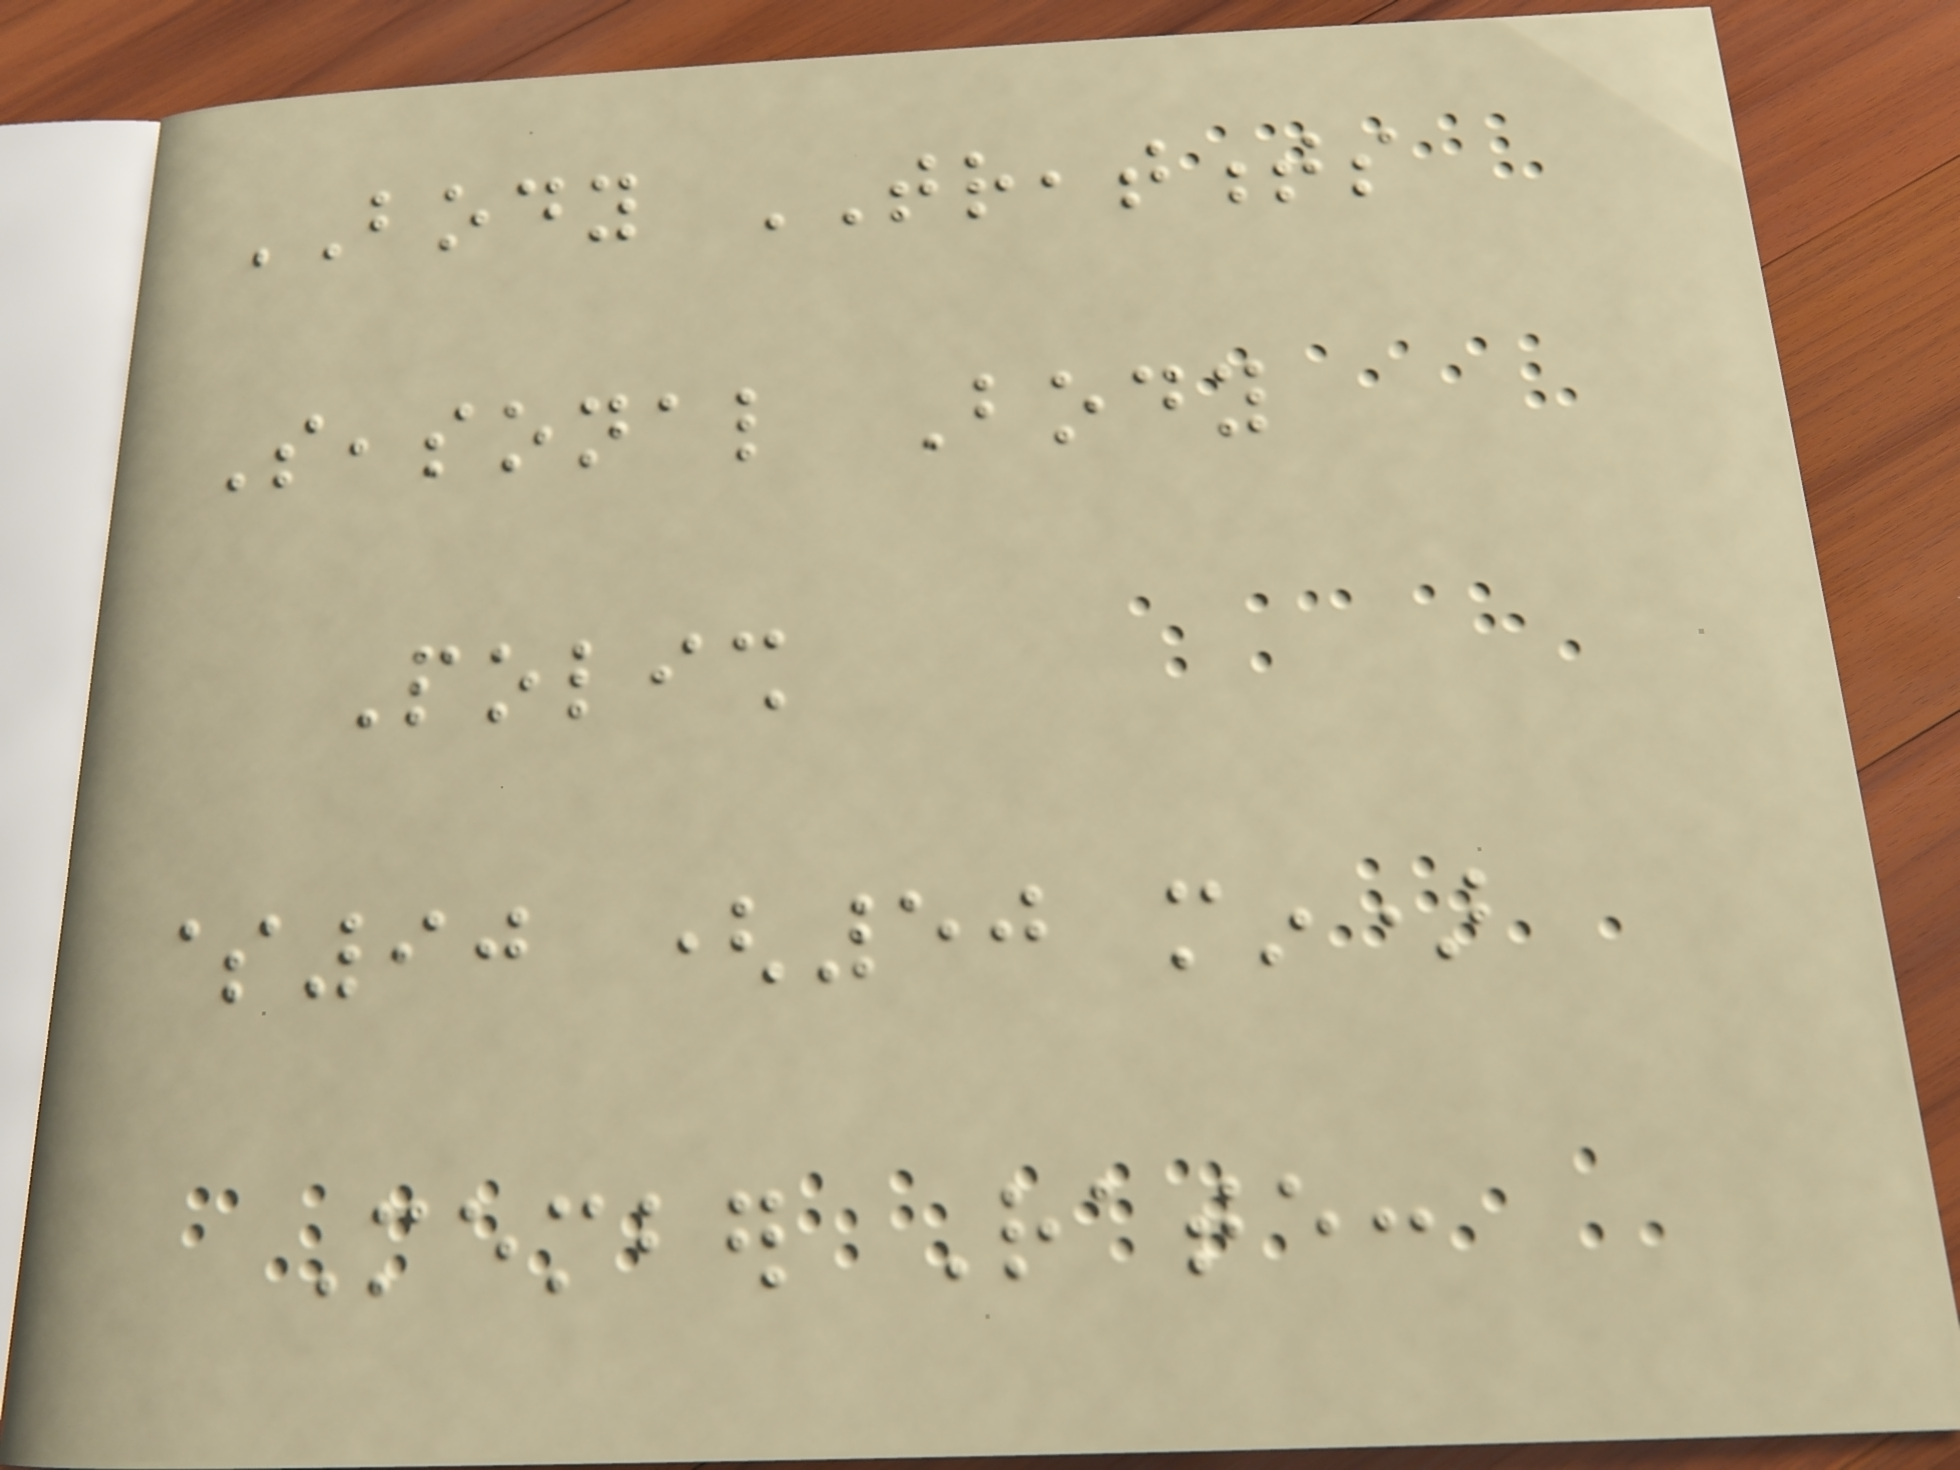BODY TREATMENTS
Seasonal Body
Polish
$90 (50 min)
Member Rate:
